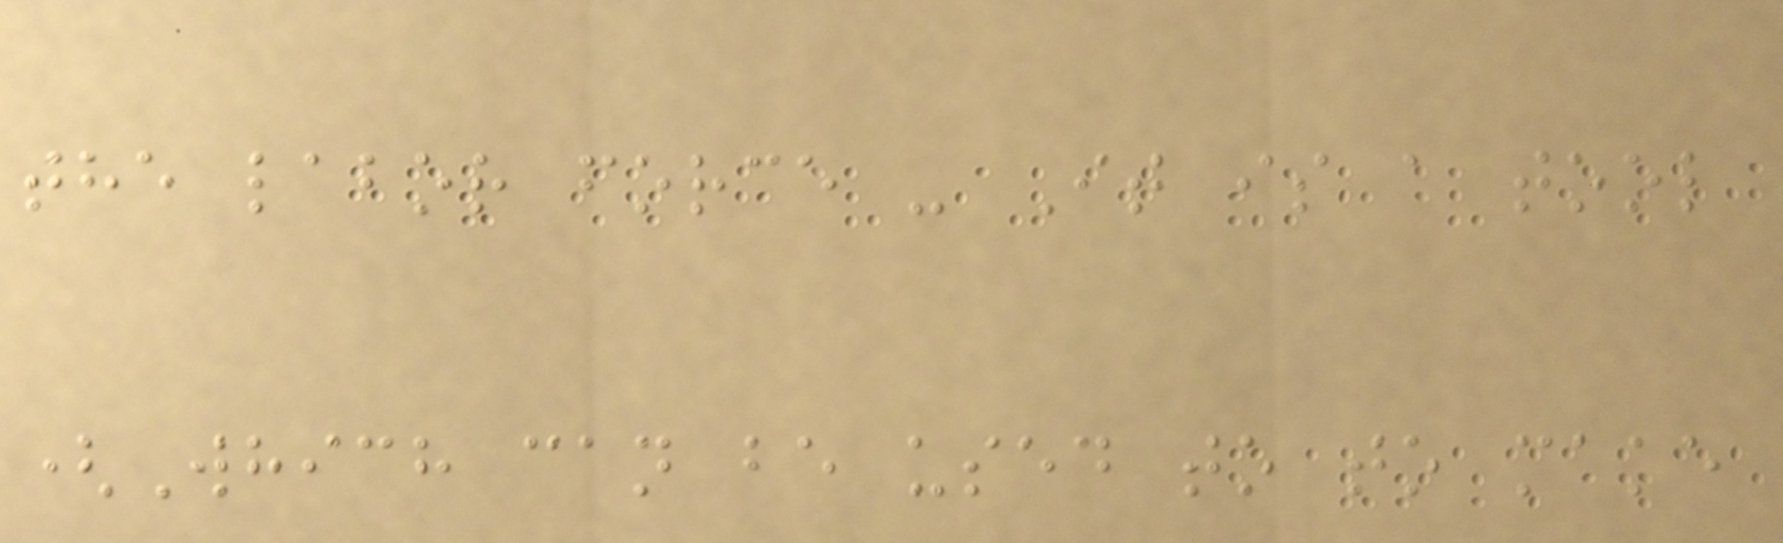the labor force - It is a tool
(Which can be used to to make
